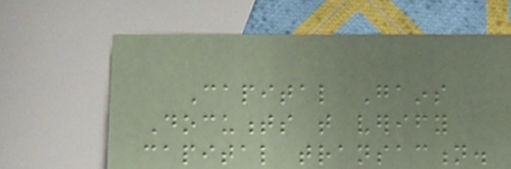Capital Gains
Documents that verify
capital transaction.
